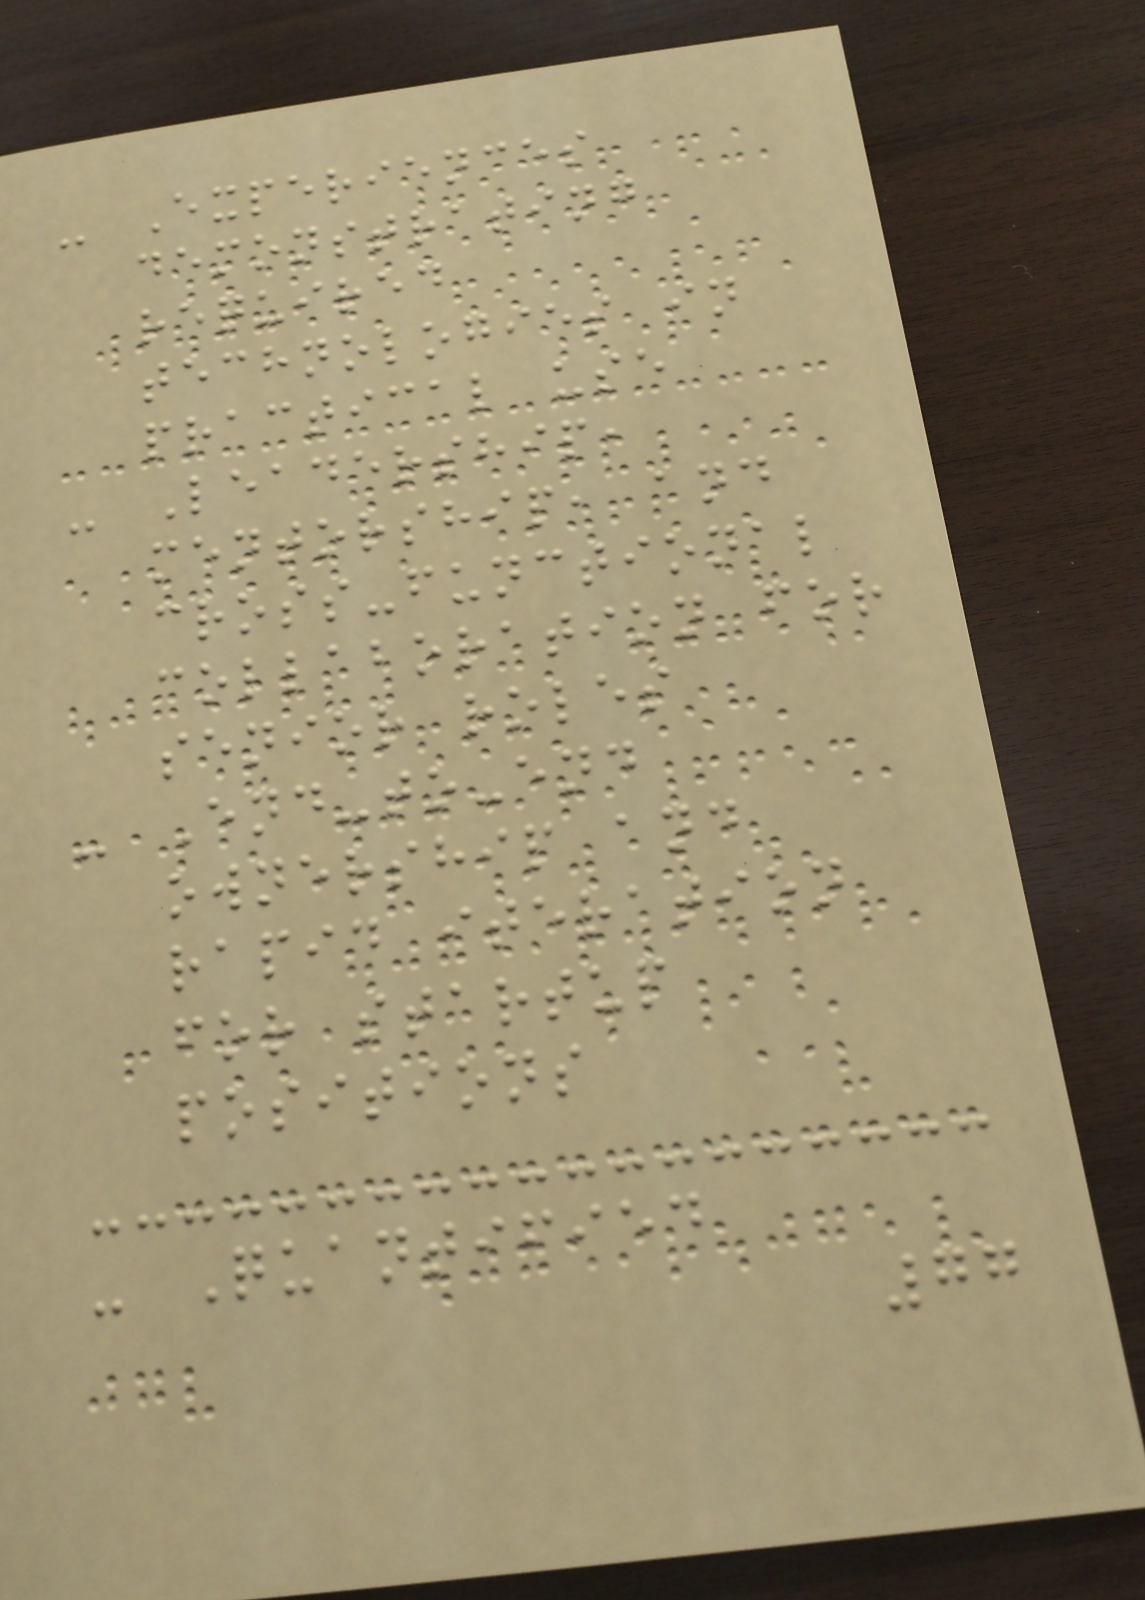- Experiences
demonstrating
required
technologies in
practical use
- Leadership,
mentorship, and
cross-functional
collaboration for
senior roles
- End-to-end
ownership and
rapid iteration
for startup
positions
- Quantified
77
